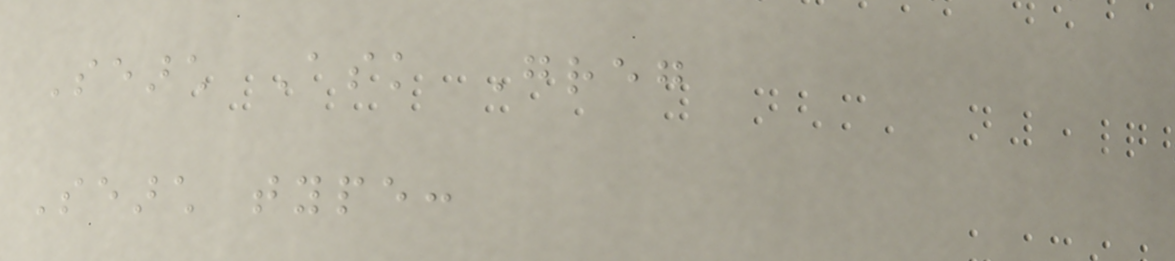Search Ask Greg
Search type:
